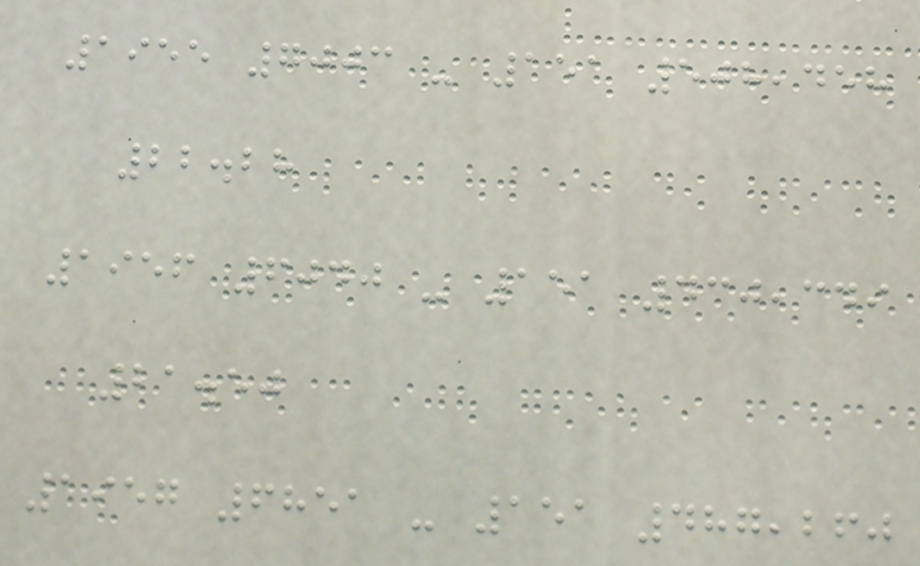1955 7003 - 151 508,458
22.28
1956 6040 - 151 430,349
21.50
1957 6851 - 151 487,260
